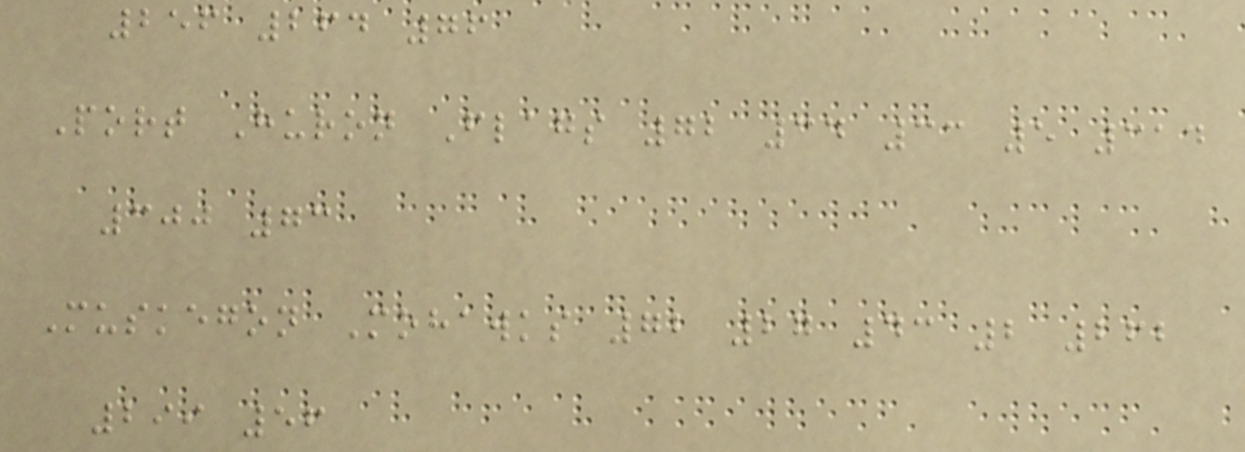256 264 76
Port Huron Flags 72 34 33 5 314
300 73
Muskegon Mohawks 72 27 43 2 262
299 56
